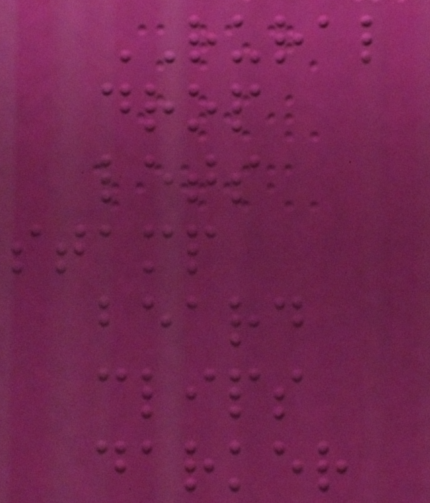RURAL
drop
lets
stamp
beard
clips
darker
